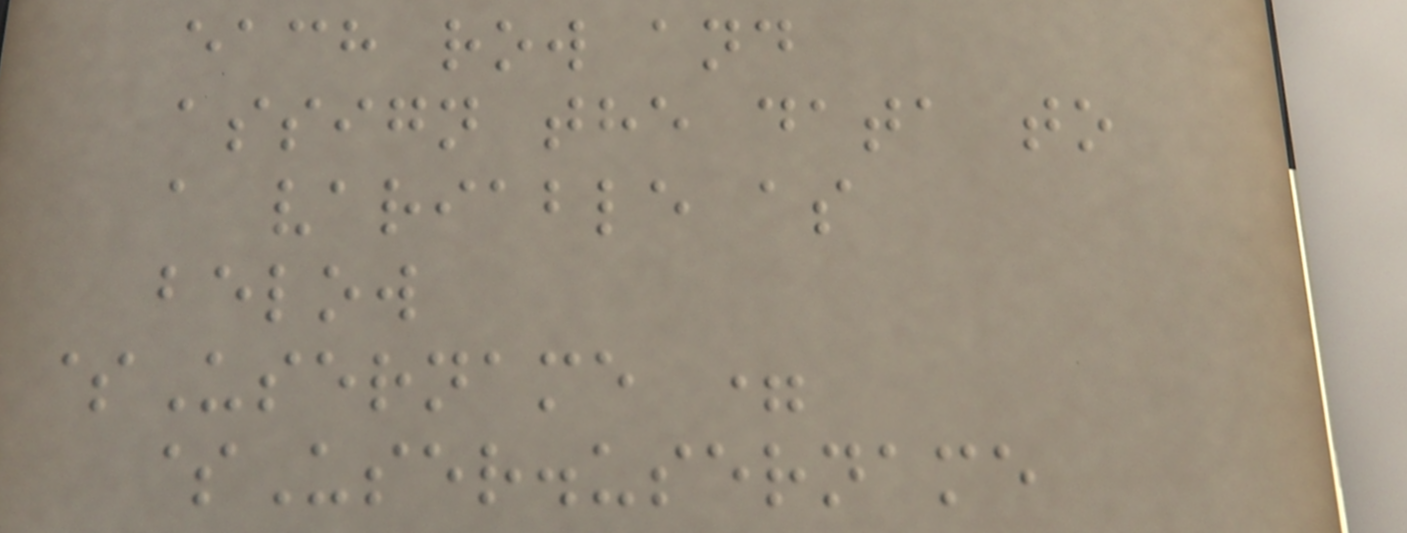each row and
assign the data to
a variable as
below
$Username =
$User.username
